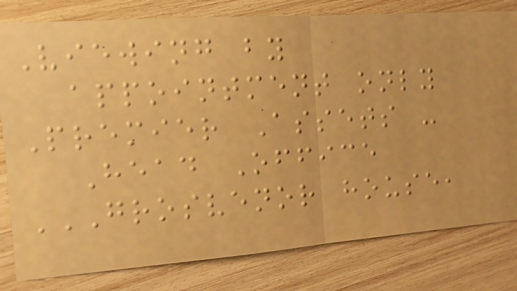Viewing by
appointment only
Premier Assets -
Head Office
GROSVENOR HOUSE,
